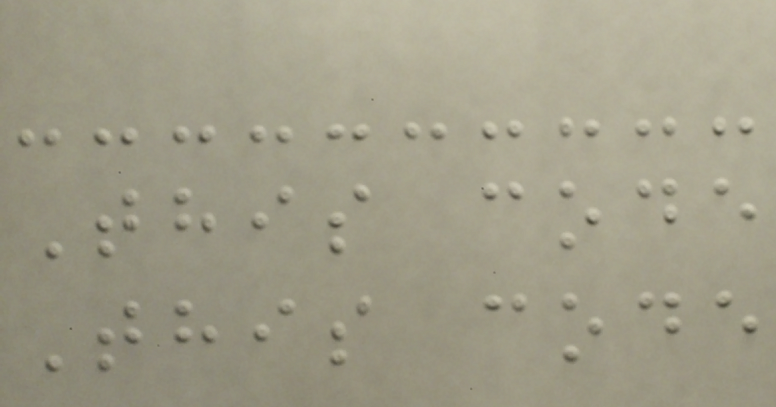This code
This code
